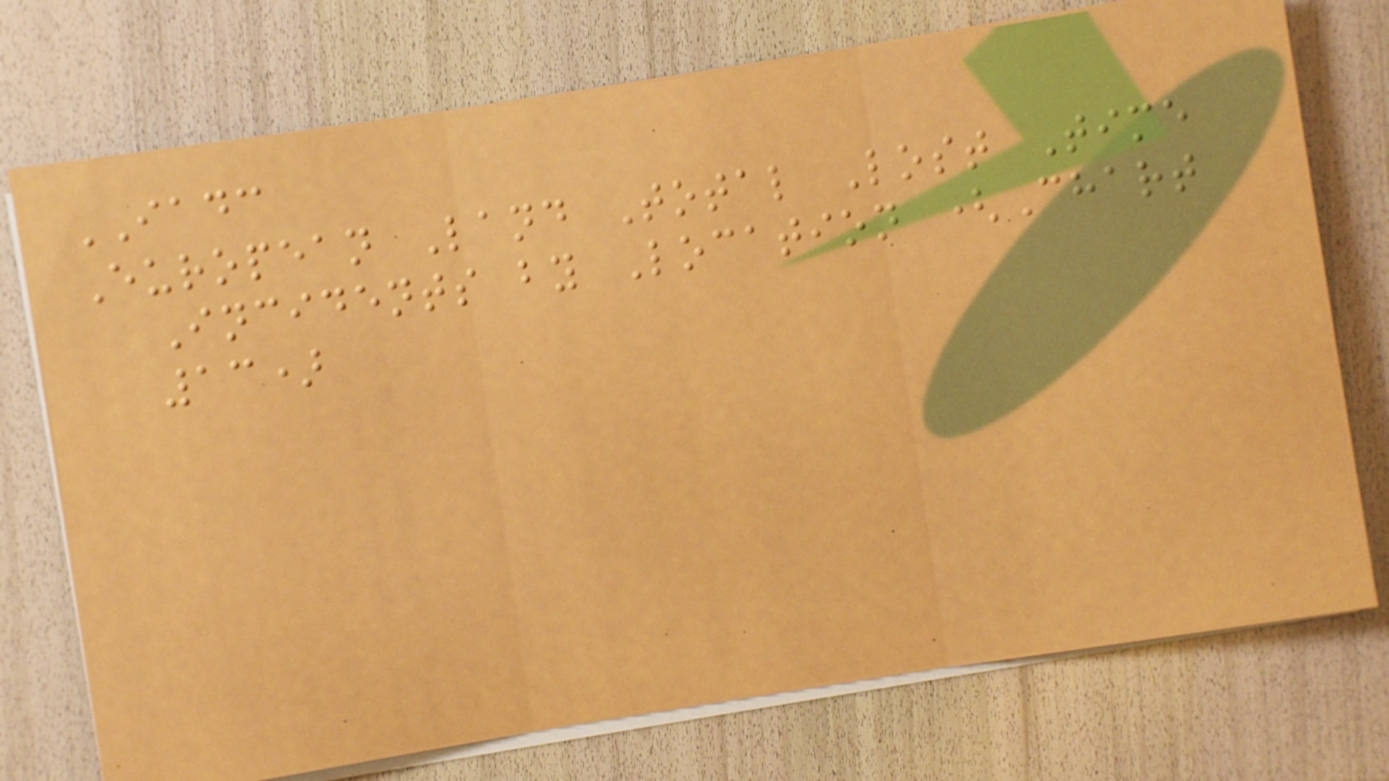IADC
European Land Total Lost Time
Incidents by Location (Chart
13)
